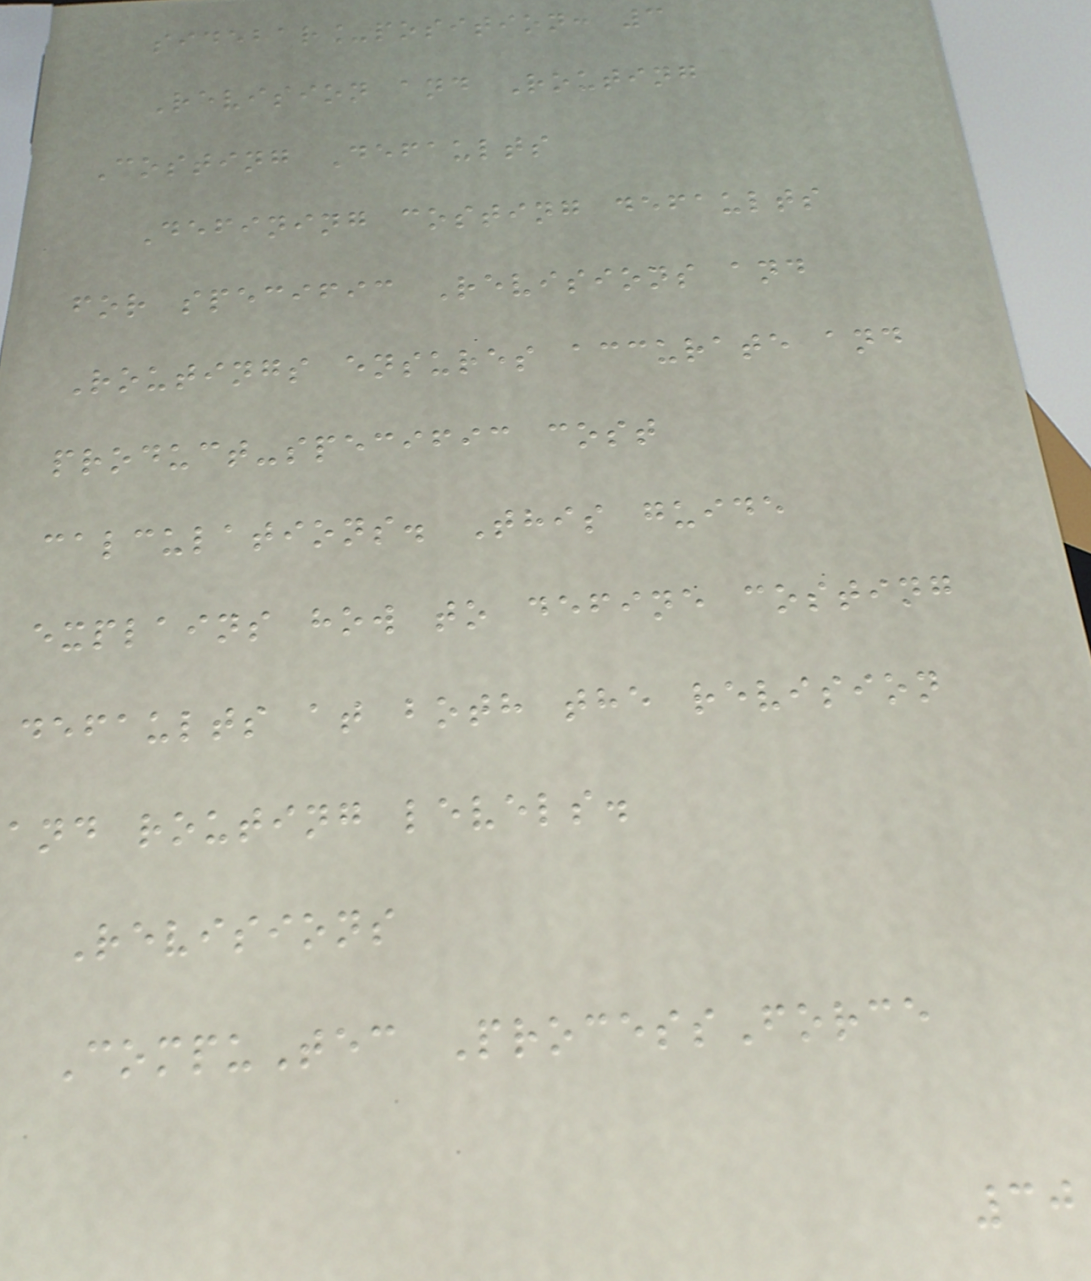sidebar_position: 3
Revision and Routing
Costing Defaults
Defining costing defaults
for specific Revisions and
Routings ensures accurate and
product-specific cost
calculations. This guide
explains how to define costing
defaults at both the revision
and routing levels.
Revisions
CompuTec ProcessForce
30
